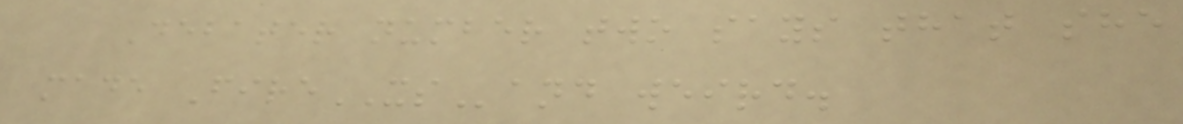Debater number two says that she
made FireXSand weird.
